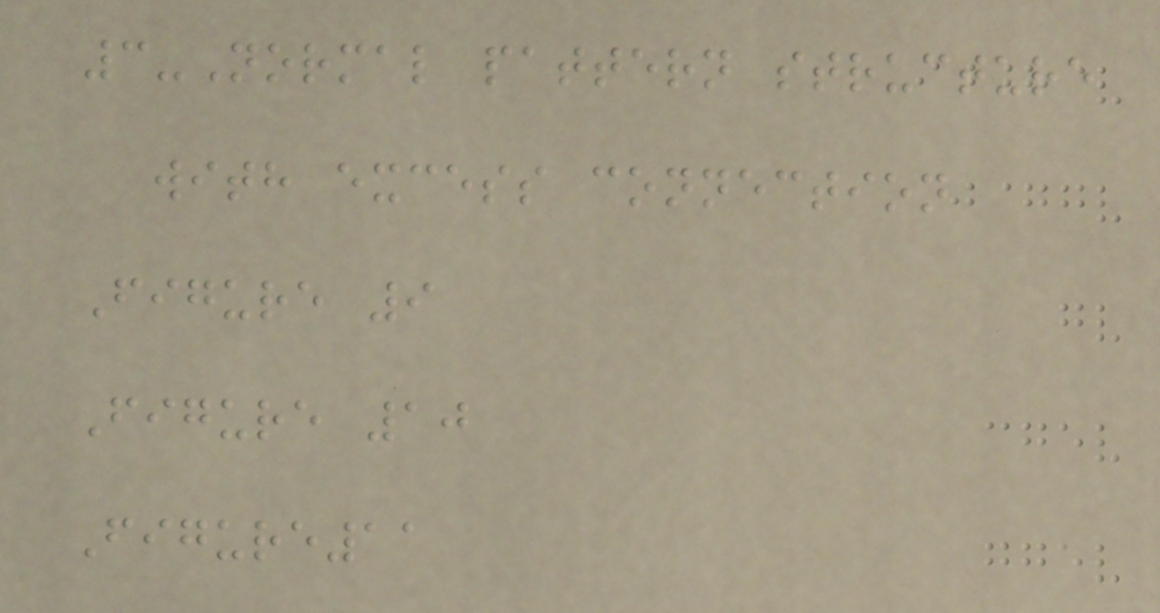3-Normal pattern structure
with excess connection
Figure 9
Figure 10
Figure11
